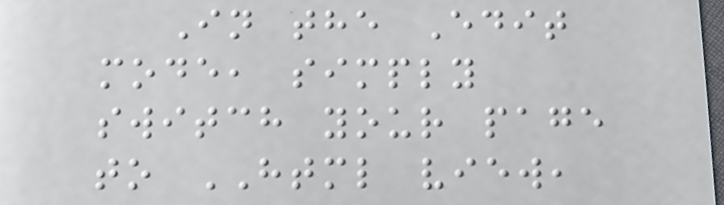In the Edit
mode, simply
switch your page
to HTML view,
